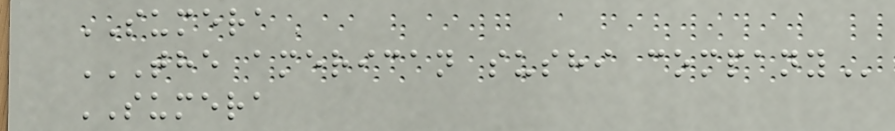SUMERA
THE AMERICAN SUSHI COMPANY
SUMERA
